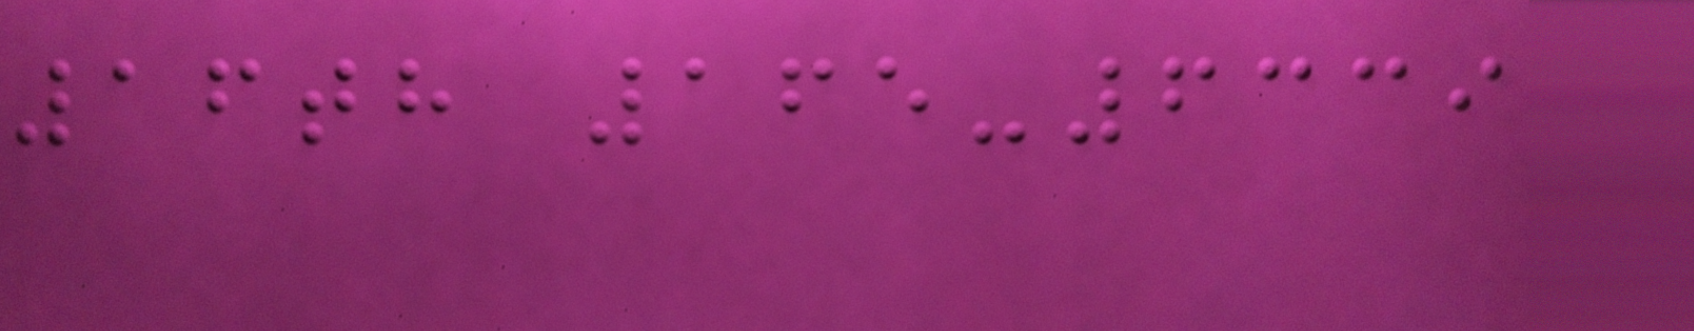16th 165-6339
